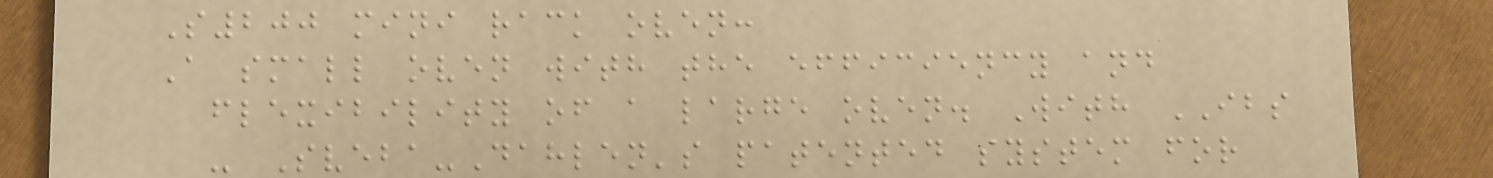S200 mini rack oven:
A small oven with the efficiency and
flexibility of a large oven. With IBS
- Sveba-Dahlen's patented system for
